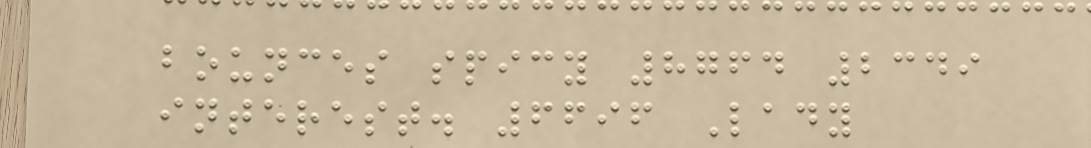bounces spicy 8764 2349
interest. 6696 Lady
